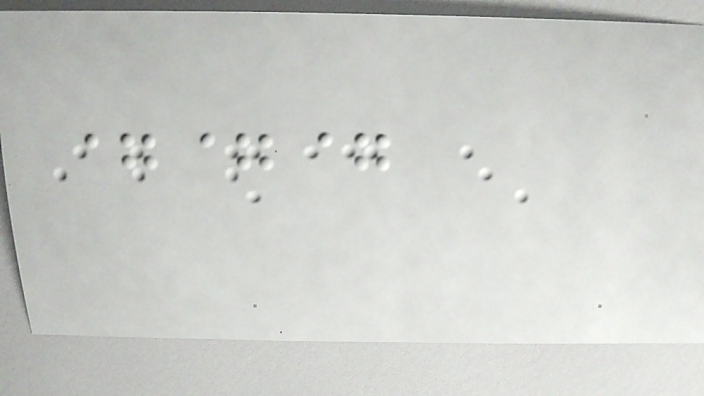===
